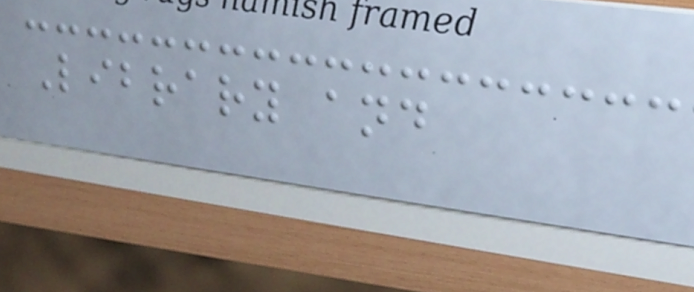Library and
